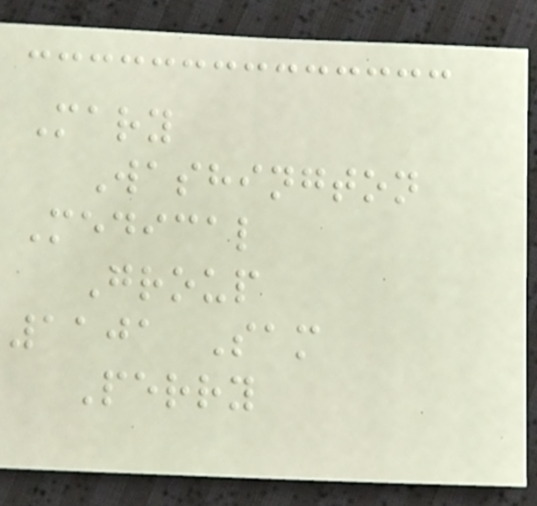Mary
Washington
Medical
Group
1101 Sam
Perry
